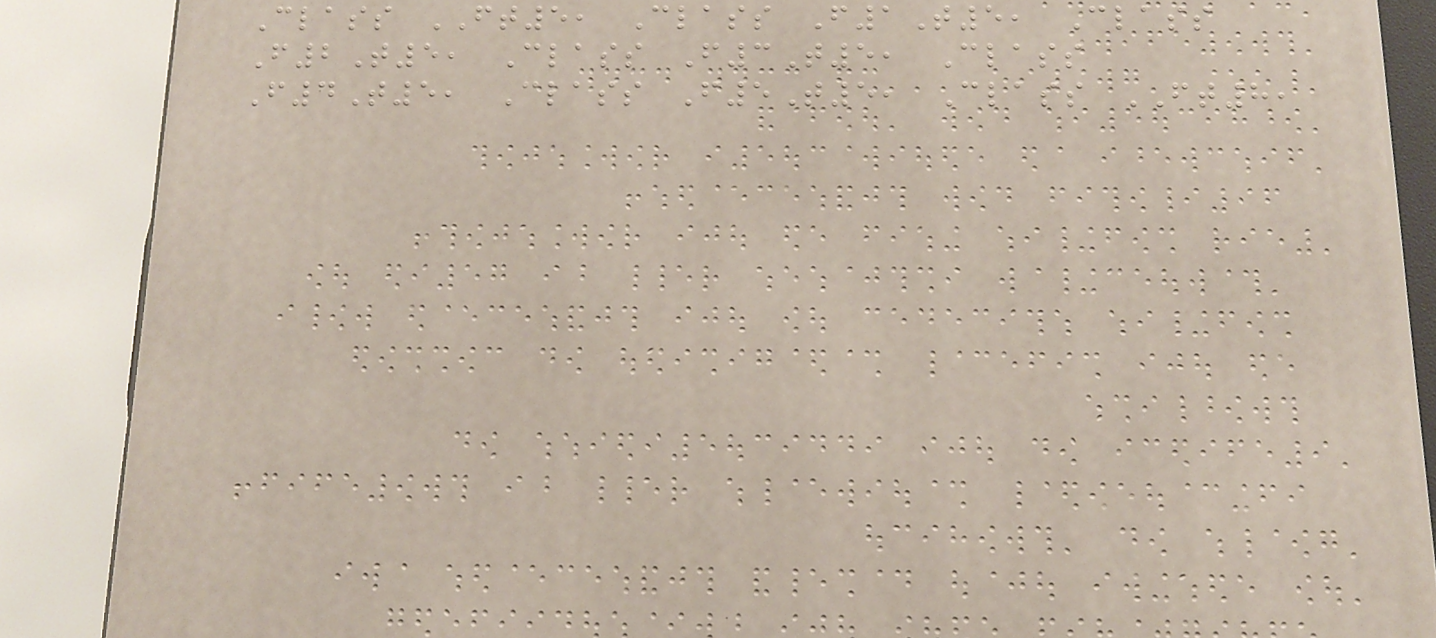Class FT5, Class F1T5, Class
F2T5, Class F3T5, Class
F4T5, Class F5T5, Class FT8,
